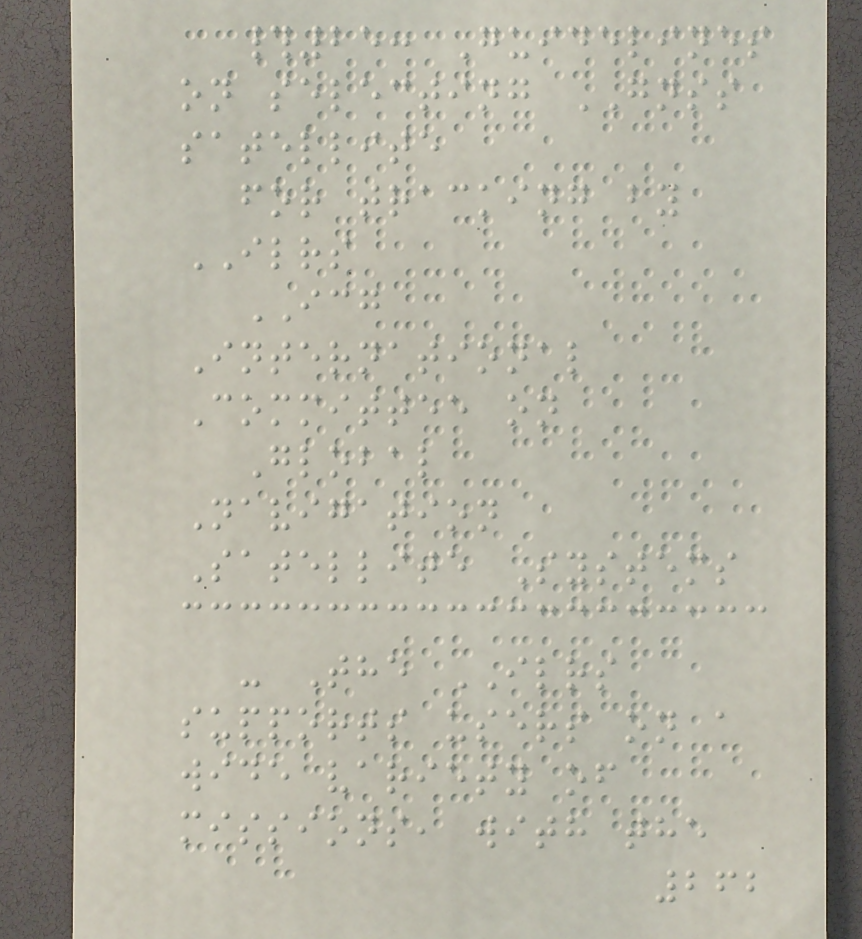#25: Guidelines
on selecting GNSS
satellite
for tracking by
ILRS
ICG
International
Committee on
Global
Navigation
Satellite Systems
- The ILRS
supports users on a
wide variety of
missions, with the
262
